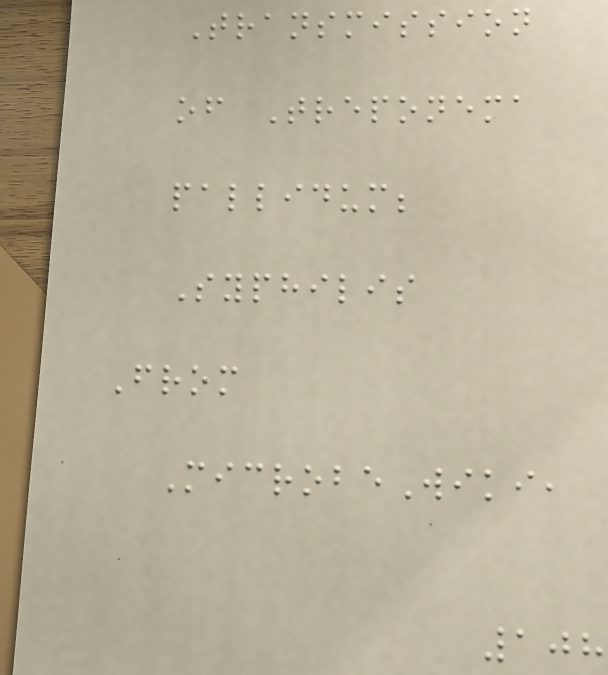Transmission
of Treponema
pallidum;
Syphilis
From
MicrobeWiki,
108
